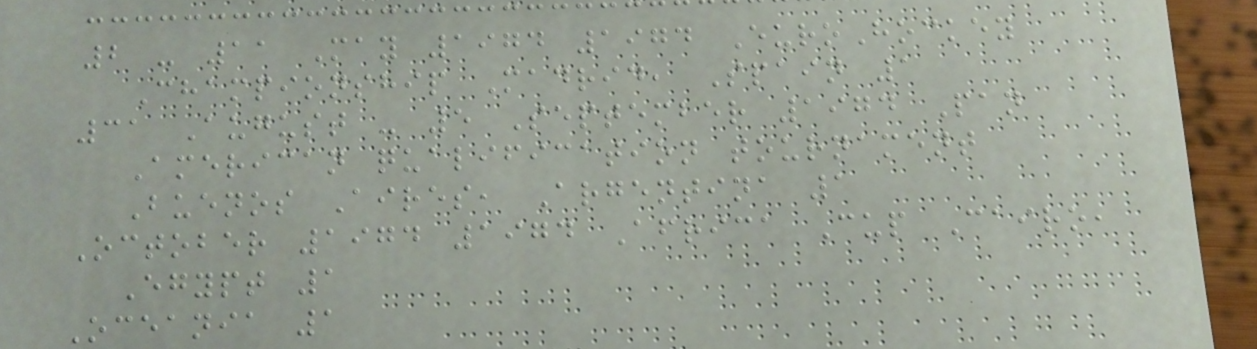2 - 11 May 1974 1974 EuroHockey
Championship Madrid, Spain 1
31 August - 5 September 1974 Pan
American qualification tournament
Buenos Aires, Argentina 1
October 1974 1974 Africa Cup Cairo,
Egypt 1
Oceania 1
